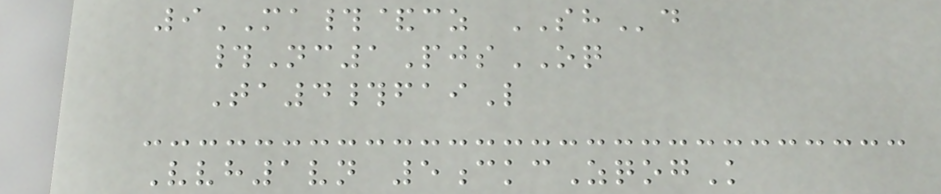9MA#&cz SHd
#Nc1PjsOQ
Ta4#faiL
Vvh1vn 5ckcZqogK
